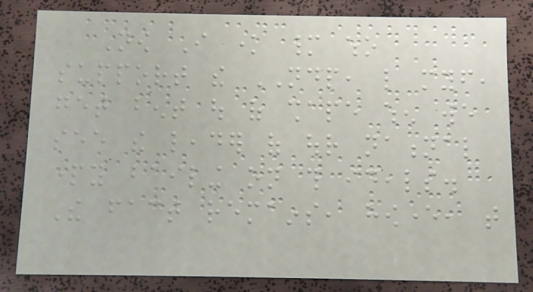Now I know many who
support the NDP, like myself,
get bent out of shape when we
see the leader of our national
party bailing on this ideals.
The fact remains, however, that
